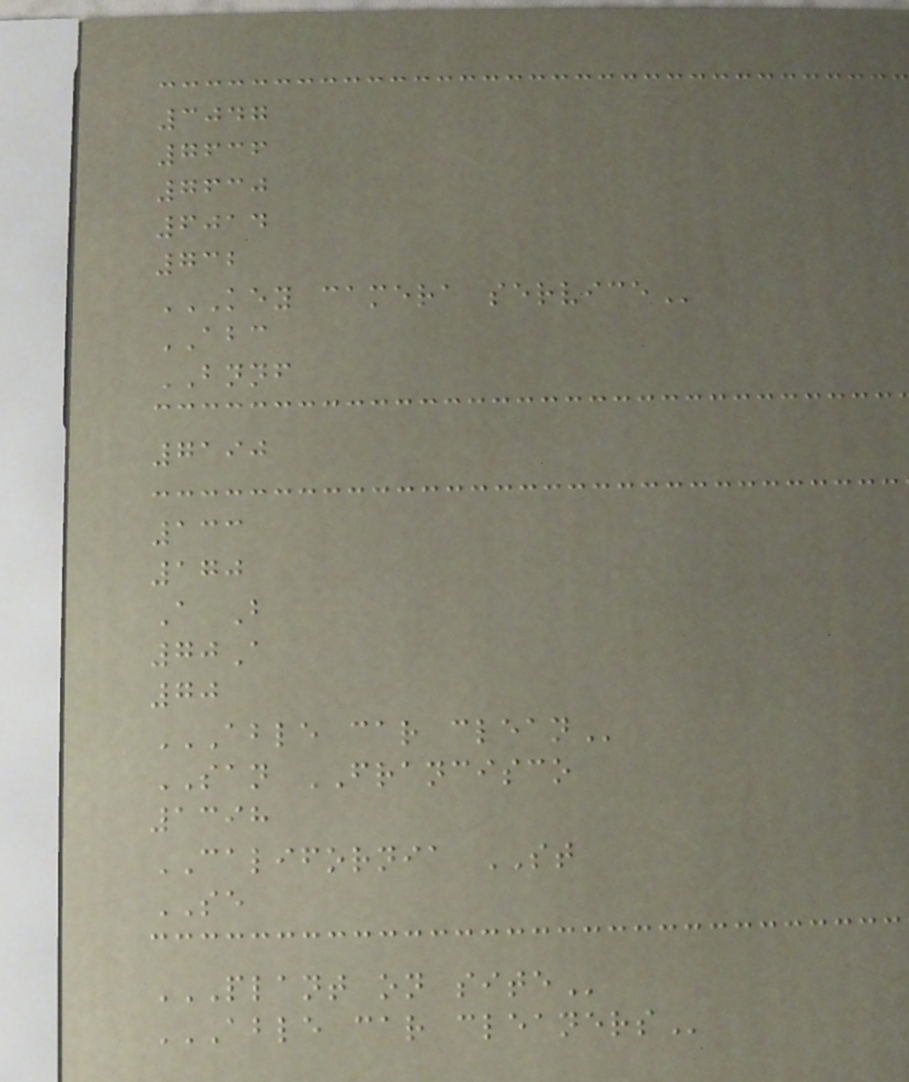3047
7636
7630
6014
732
KEY CAMERA SERVICE
ABC
BNNF
7190
133
170
A B
70A
70
ABLE CAR CLEAN
SAN FRANCISCO
1398
CALIFORNIA ST
SE
PLANT ON SITE
ABLE CAR CLEANERS
